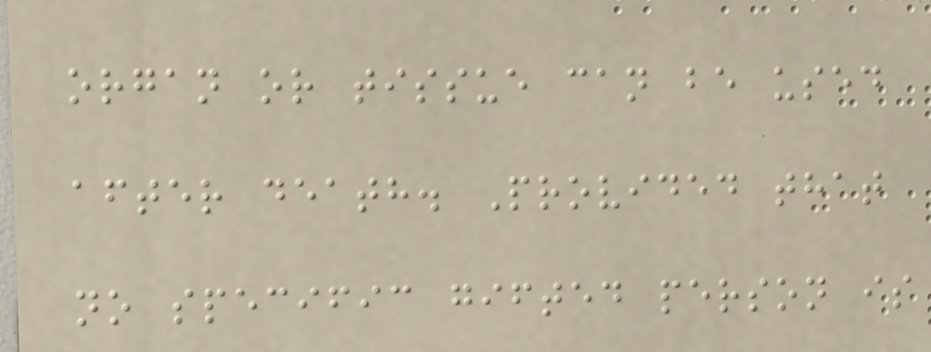organ or tissue can be used
after death. Provided that
no specific gifted person is
